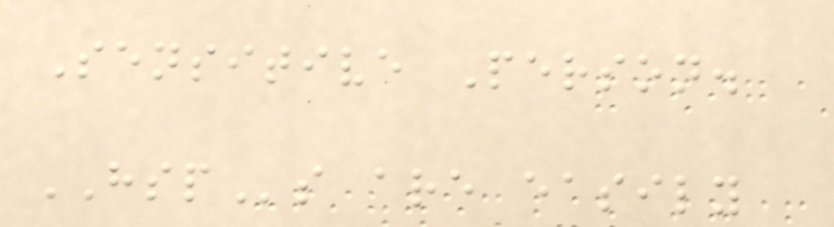Sensitive Person.
HSPs are easily
